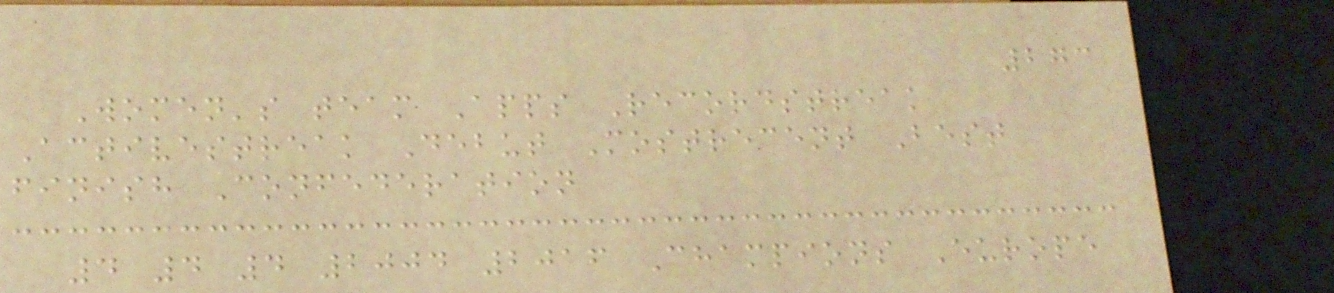273
Women's team Apps Recordstreak
Activestreak Debut Mostrecent Best
finish Confederation
4 4 4 2004 2016 Champions Europe
